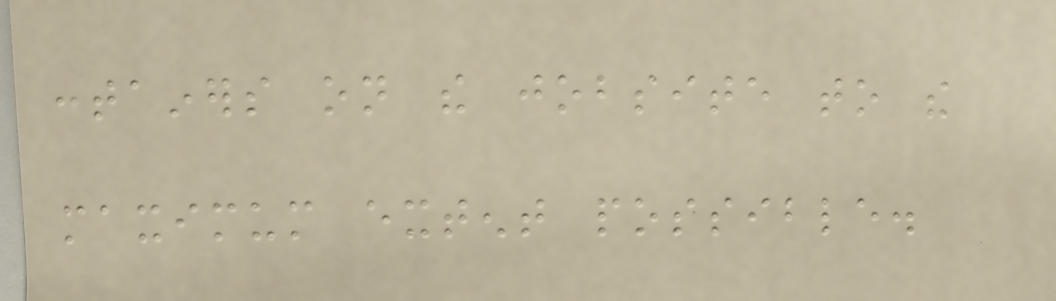containers on the jobsite to the
maximum extent possible.
